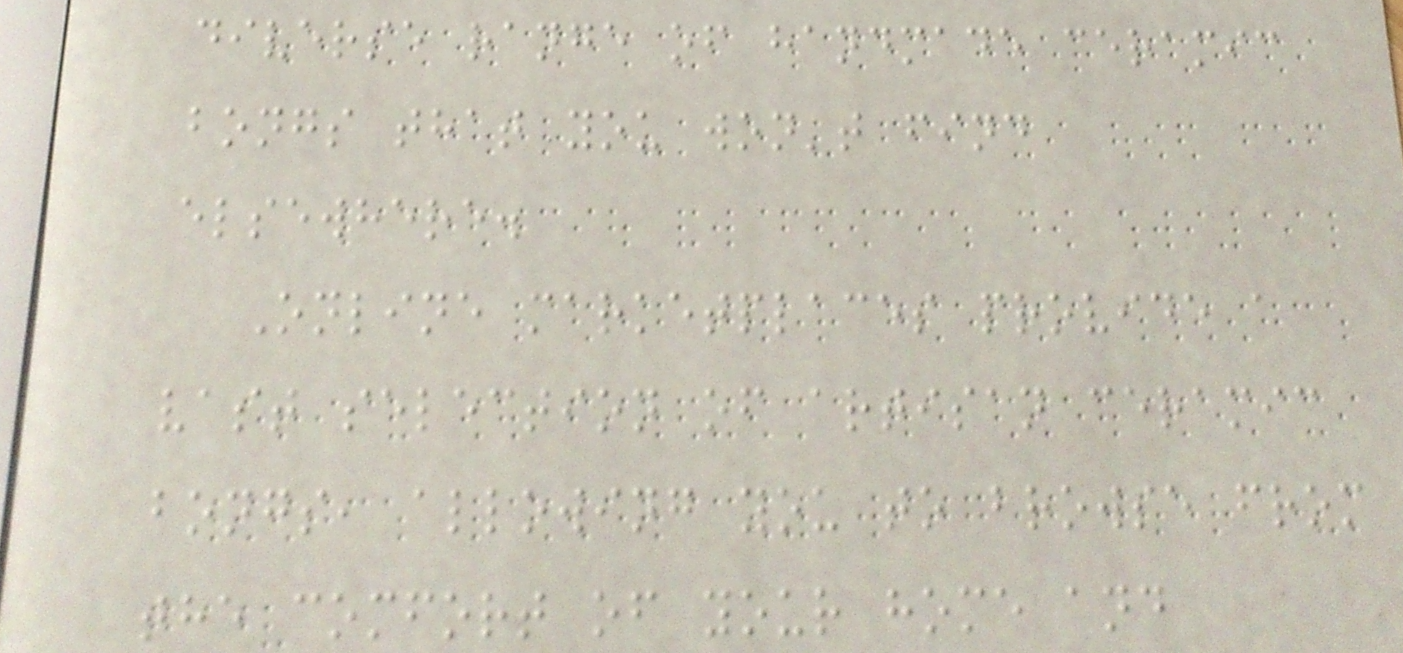diverse range of handmade ceramic
bongs that you won't find
elsewhere.
Online marketplaces provide a
vast selection of artisan ceramic
bongs, allowing you to browse from
the comfort of your home and
